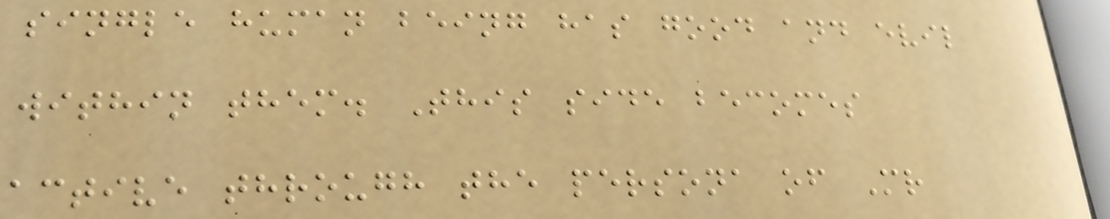single human being has good and evil
within them. This side becomes
active through the persona of Mr
